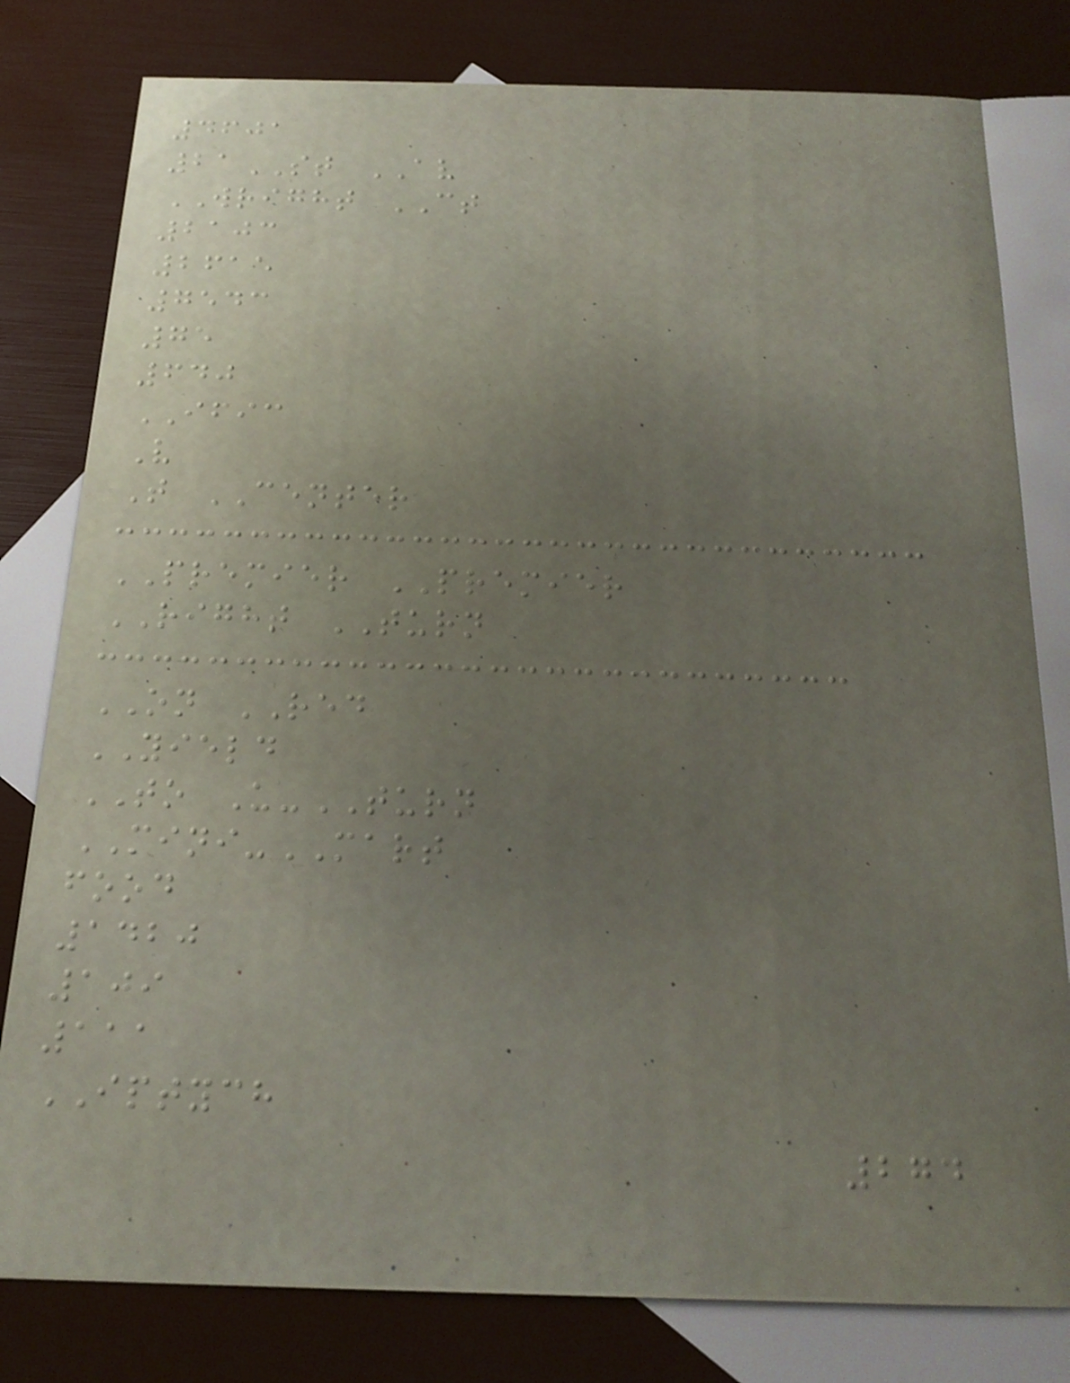4601
21ST AV
WRIGHT CT
2103
2615
7543
75
640
IFIC
V
T CENTER
PREMIER PREMIER
RIGHT TURN
ON RED
YIELD
TO U-TURN
MINI-MART
food
1420
109
111
IPTYCH
274
